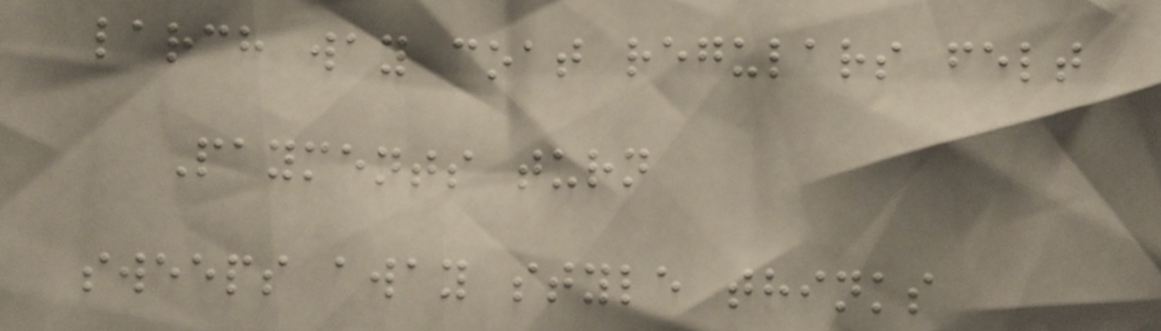larch way coat regulars felt
Payments turn
sweeps away style thinks
